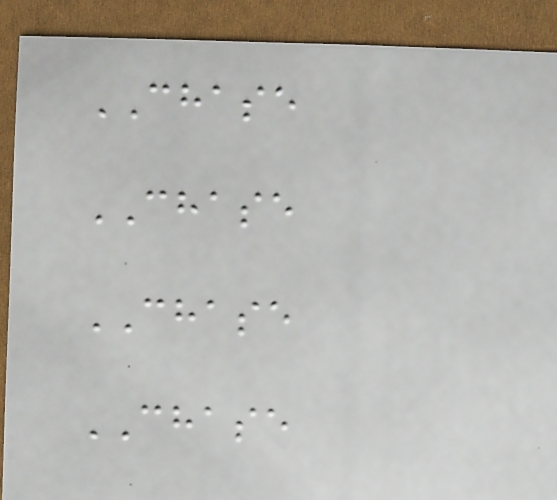CHASE
CHASE
CHASE
CHASE
